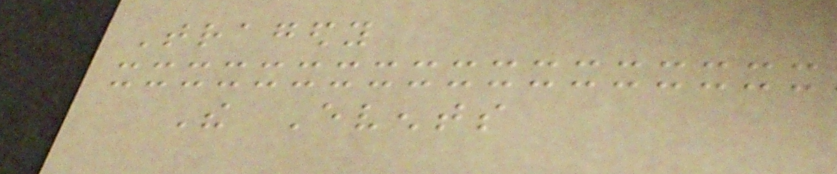Tragedy
The Events
